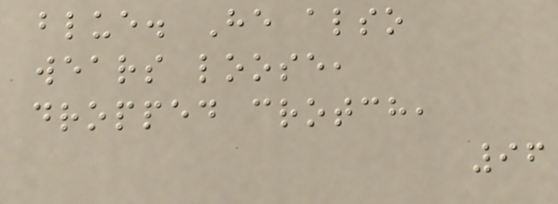blue. He also
wears loose,
dropped crotch,
96
